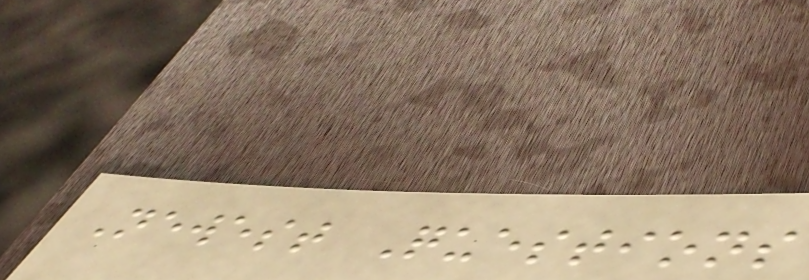Newest Questions
